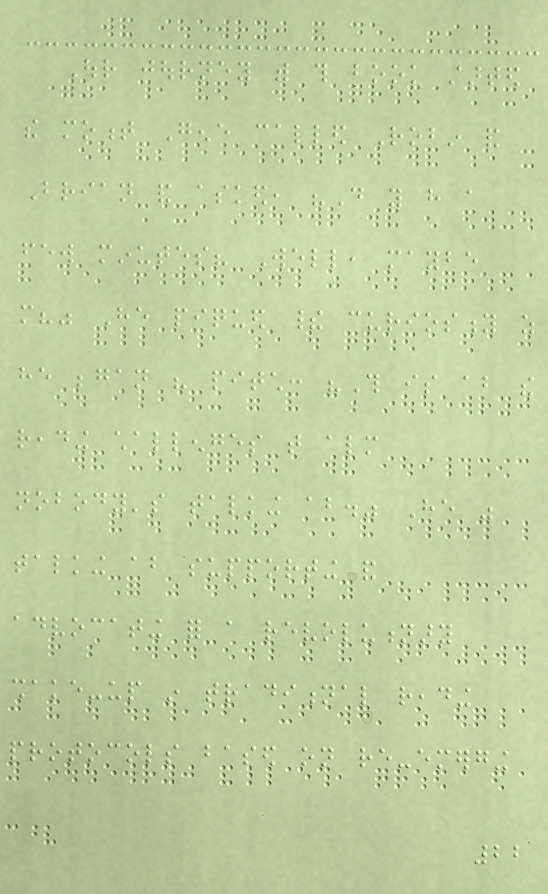Our journey with this book started
the moment Gene called Robin and
Brian and asked, "Do you have a
few minutes? Well, maybe
more?" He piqued their curiosity as
he began his pitch: "This is about the
reading challenges that almost
nobody's talking about." He was
talking about supporting and
advocating for a revolutionary
shake-up in traditional reading
protocols based on re-emerging
22
